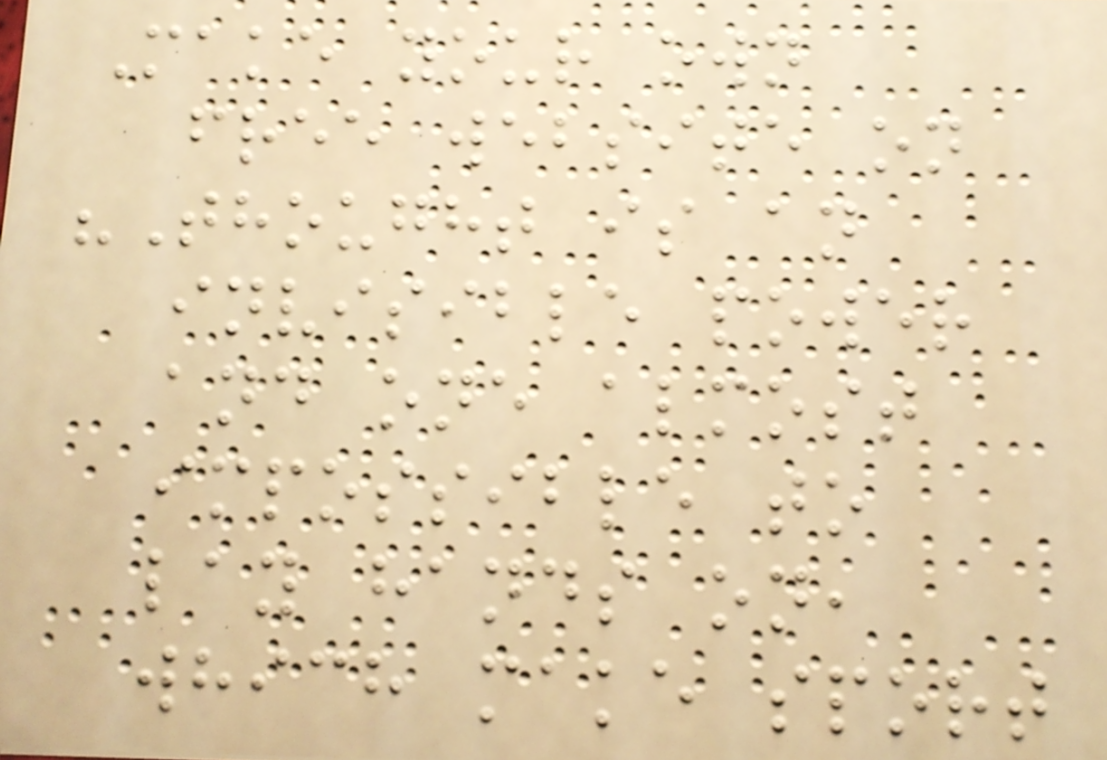Make your own
free website on
"Thought is an
invisible power
and one almost
impossible to
lay hands on,
which make sport
